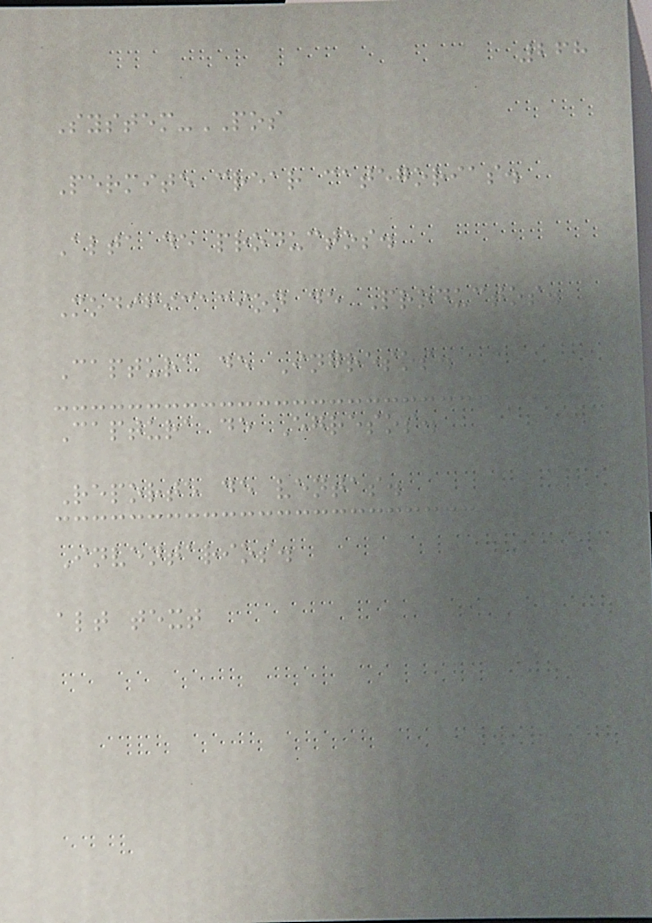268
System-POS
Permite crear categorias.
Alta de productos.
Modificacion de Productos.
Captura de Ingresos.
Captura de Egresos.
Reporte de ventas.
Inventarios.
alt text
